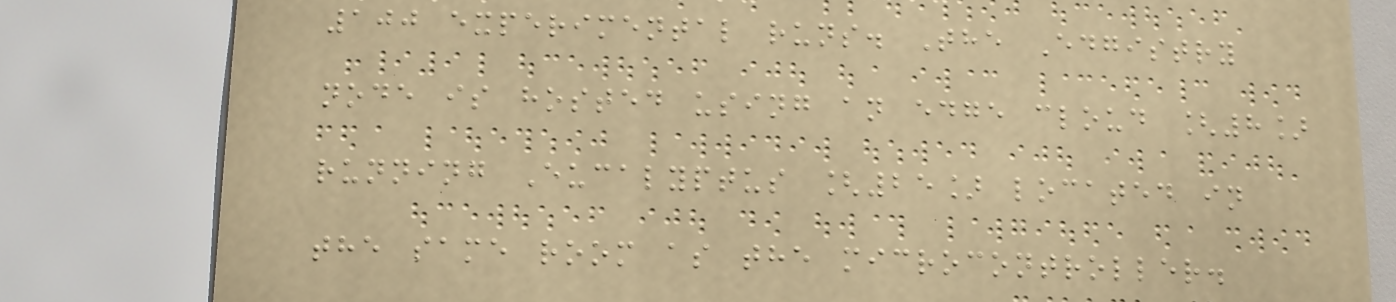100 experimental runs. The Edgistry
node is hosted using an edge cloud [8]
running Eucalyptus [25] located in
the same room as the microcontroller.
